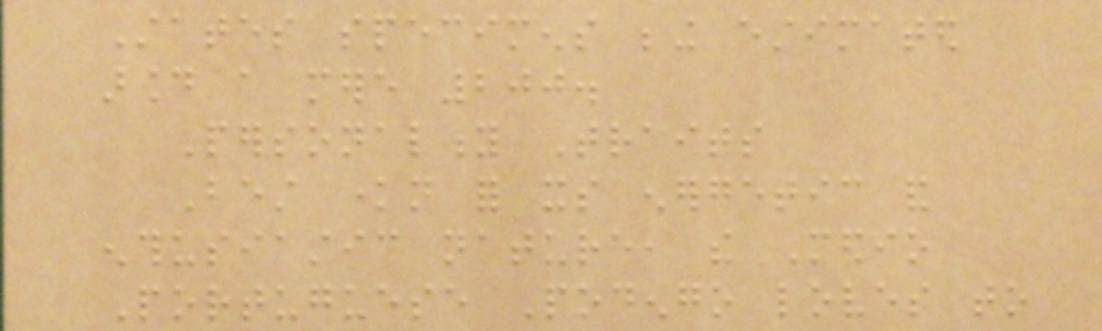States specimens being estimated
around a mere 200.
Personality Traits
Best known for its energetic and
enthusiastic nature, the Medio
Portuguese Podengo loves to
